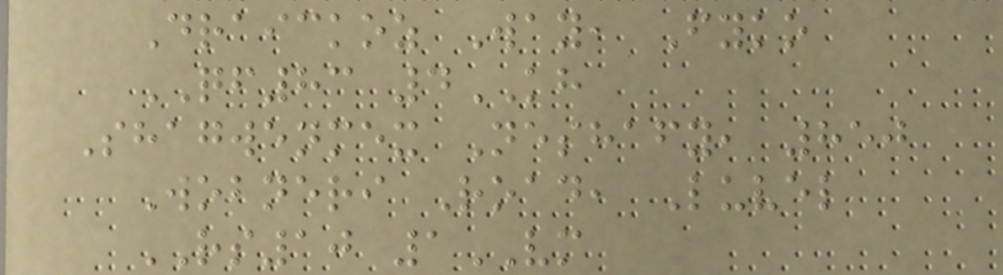Draickoz Way, Fyko
QF83 4KH
Shagwenmex Neshafy, 850
Wobneri Road, Luvel
RS10 1VM
